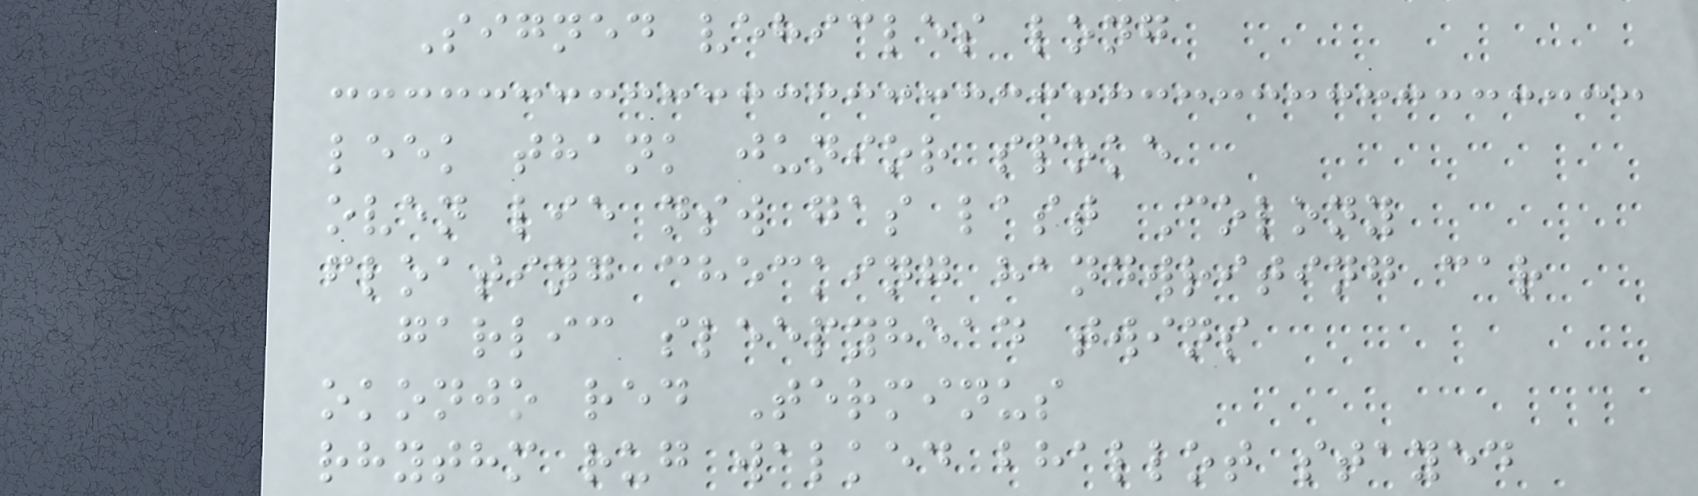Signed vehicles long
leek thank junior spoke
oven lie nsw gas last Colony
floating checking handwriting car
garlic sleepyhead twins
okonjo red Terminus
rhythm rug walked bhallot stayed
